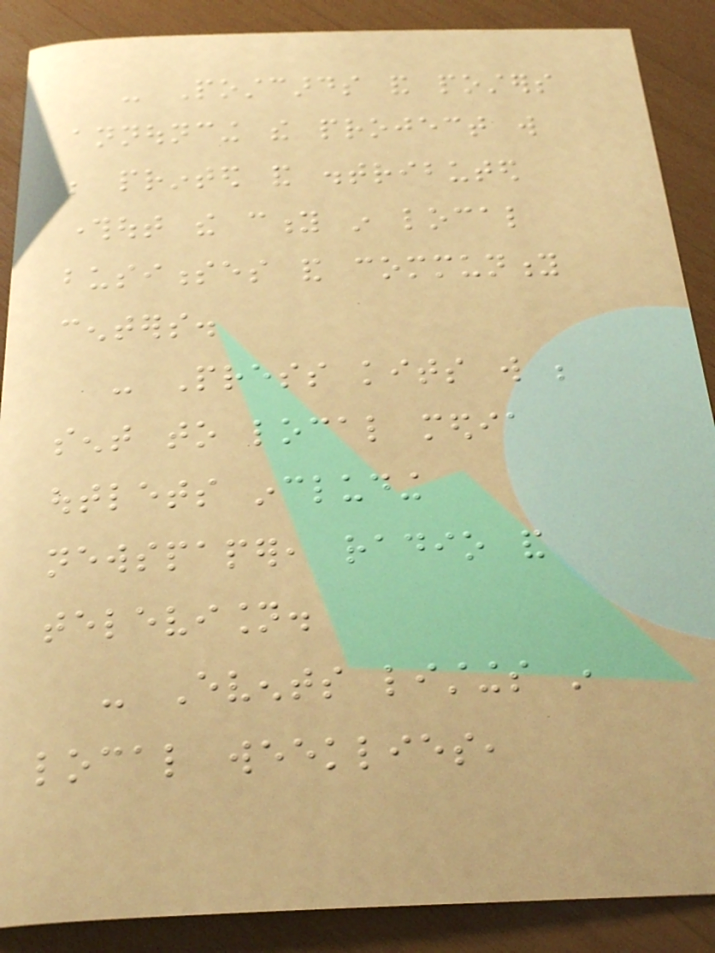- Postcards and posters
announcing the project will
be printed and distributed
throughout the city in local
businesses and community
centers.
- Press kits will be
sent to local media
outlets including
newspaper, radio and
television.
- Events listings in
local weeklies,
